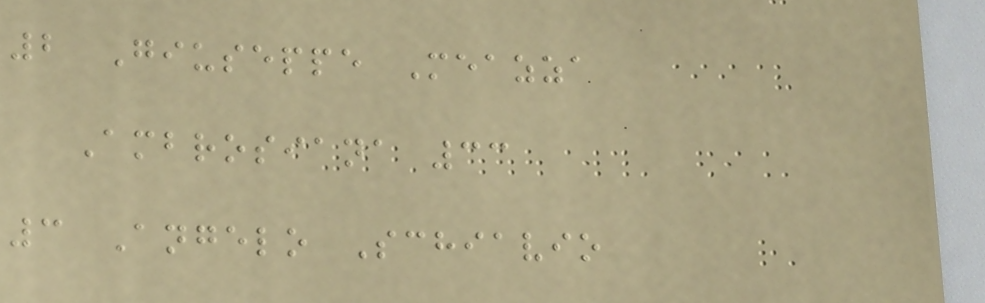2 Giuseppe Meazza
Ambrosiana 33
3 Angelo Schiavio
